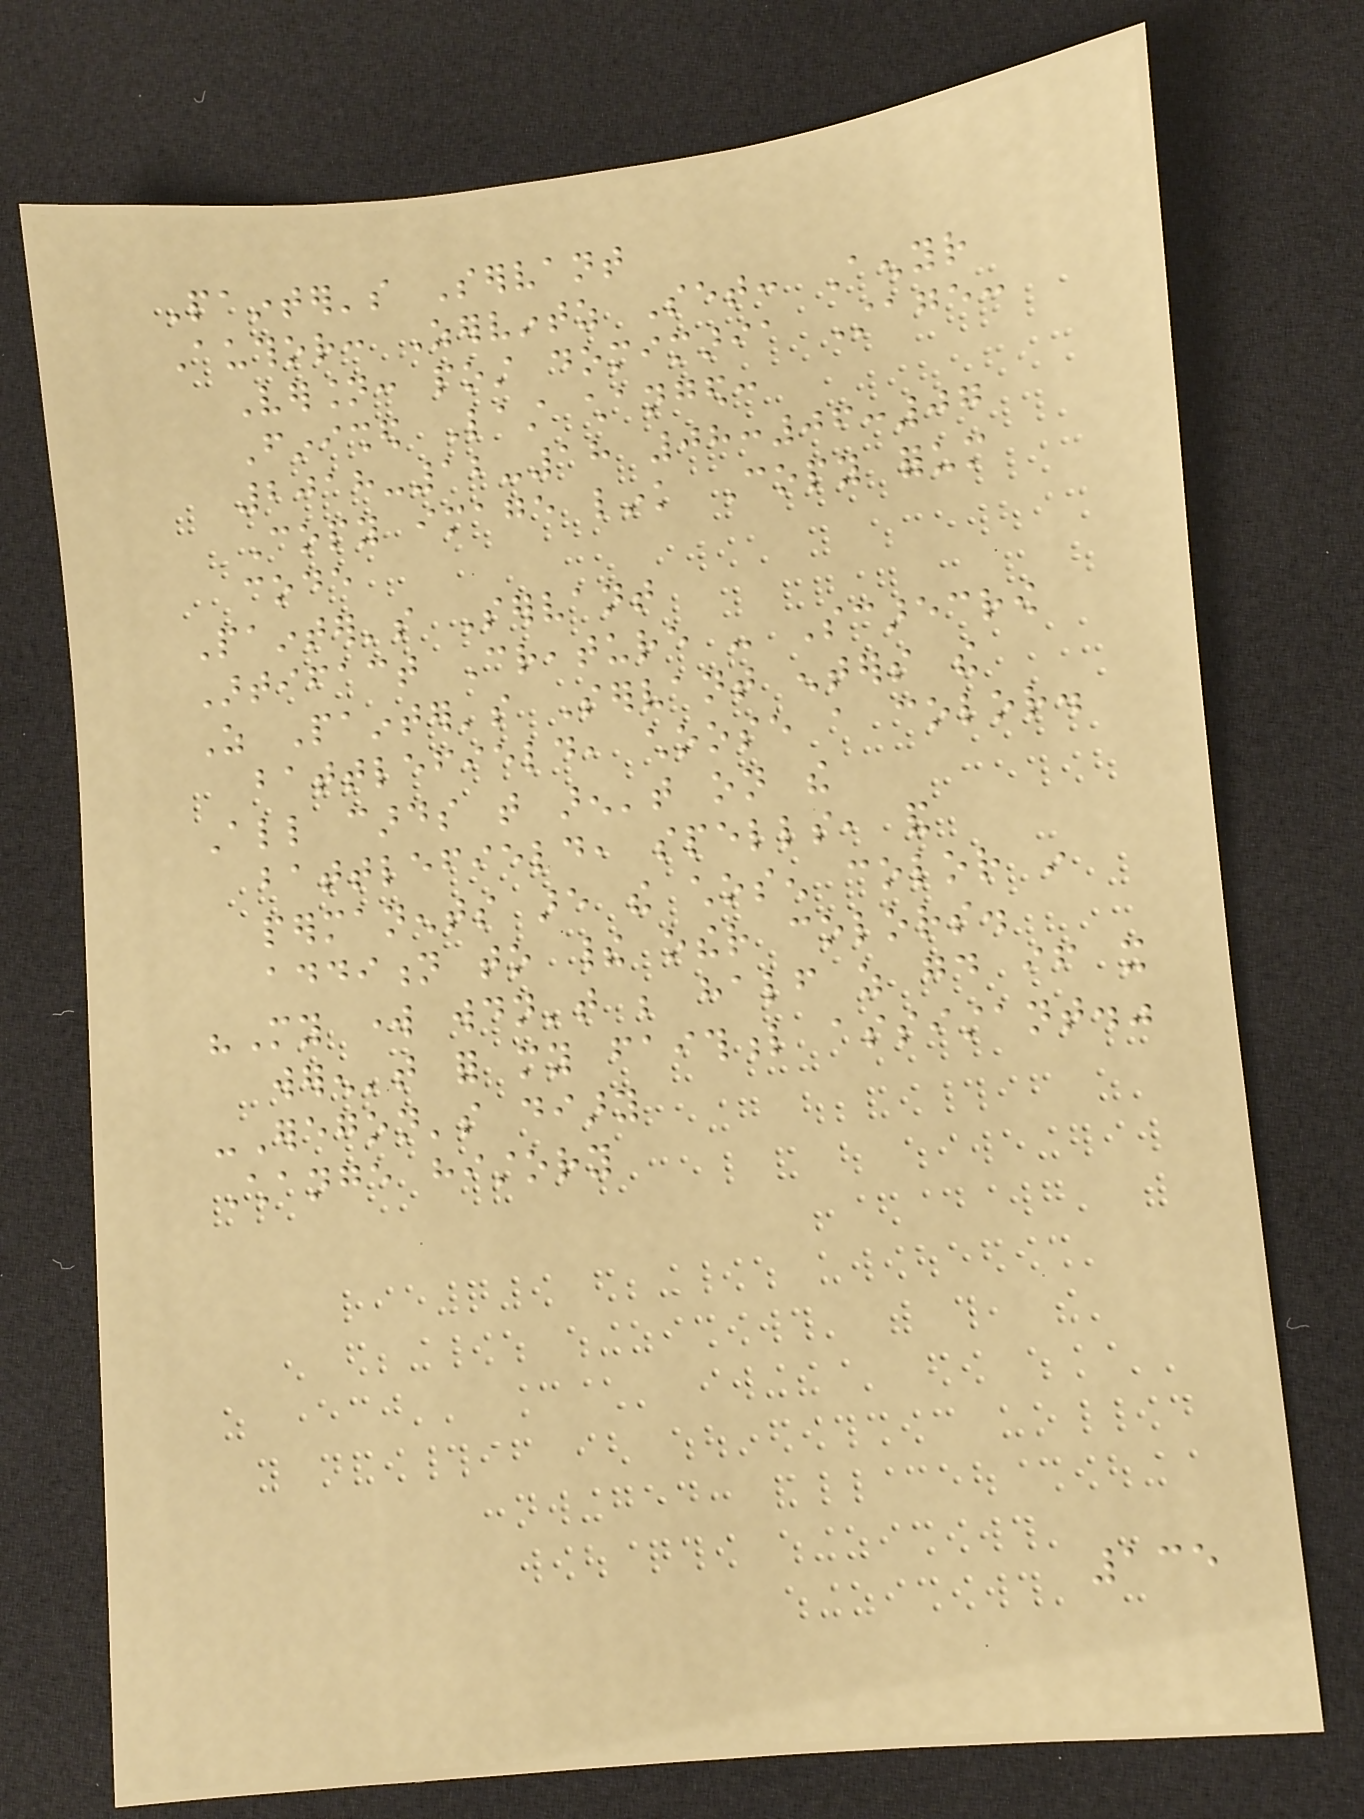Painter's Servant
Author: Zervintz Set: Aenyr
Version: post domimaria Stage:
Finished Last changed:
2018-12-18 08:06:07
Copy image link Copy forum
code
Painter's Servant
Artifact Creature - Scarecrow
As Painter's Servant enters the
battlefield, choose a color.
All cards that aren't on the
battlefield, spells, and
permanents are the chosen color in
addition to their other colors.
"My work wouldn't be half as good if it
weren't for my faithful assistant."
-Eregon's diary
Change history
135
